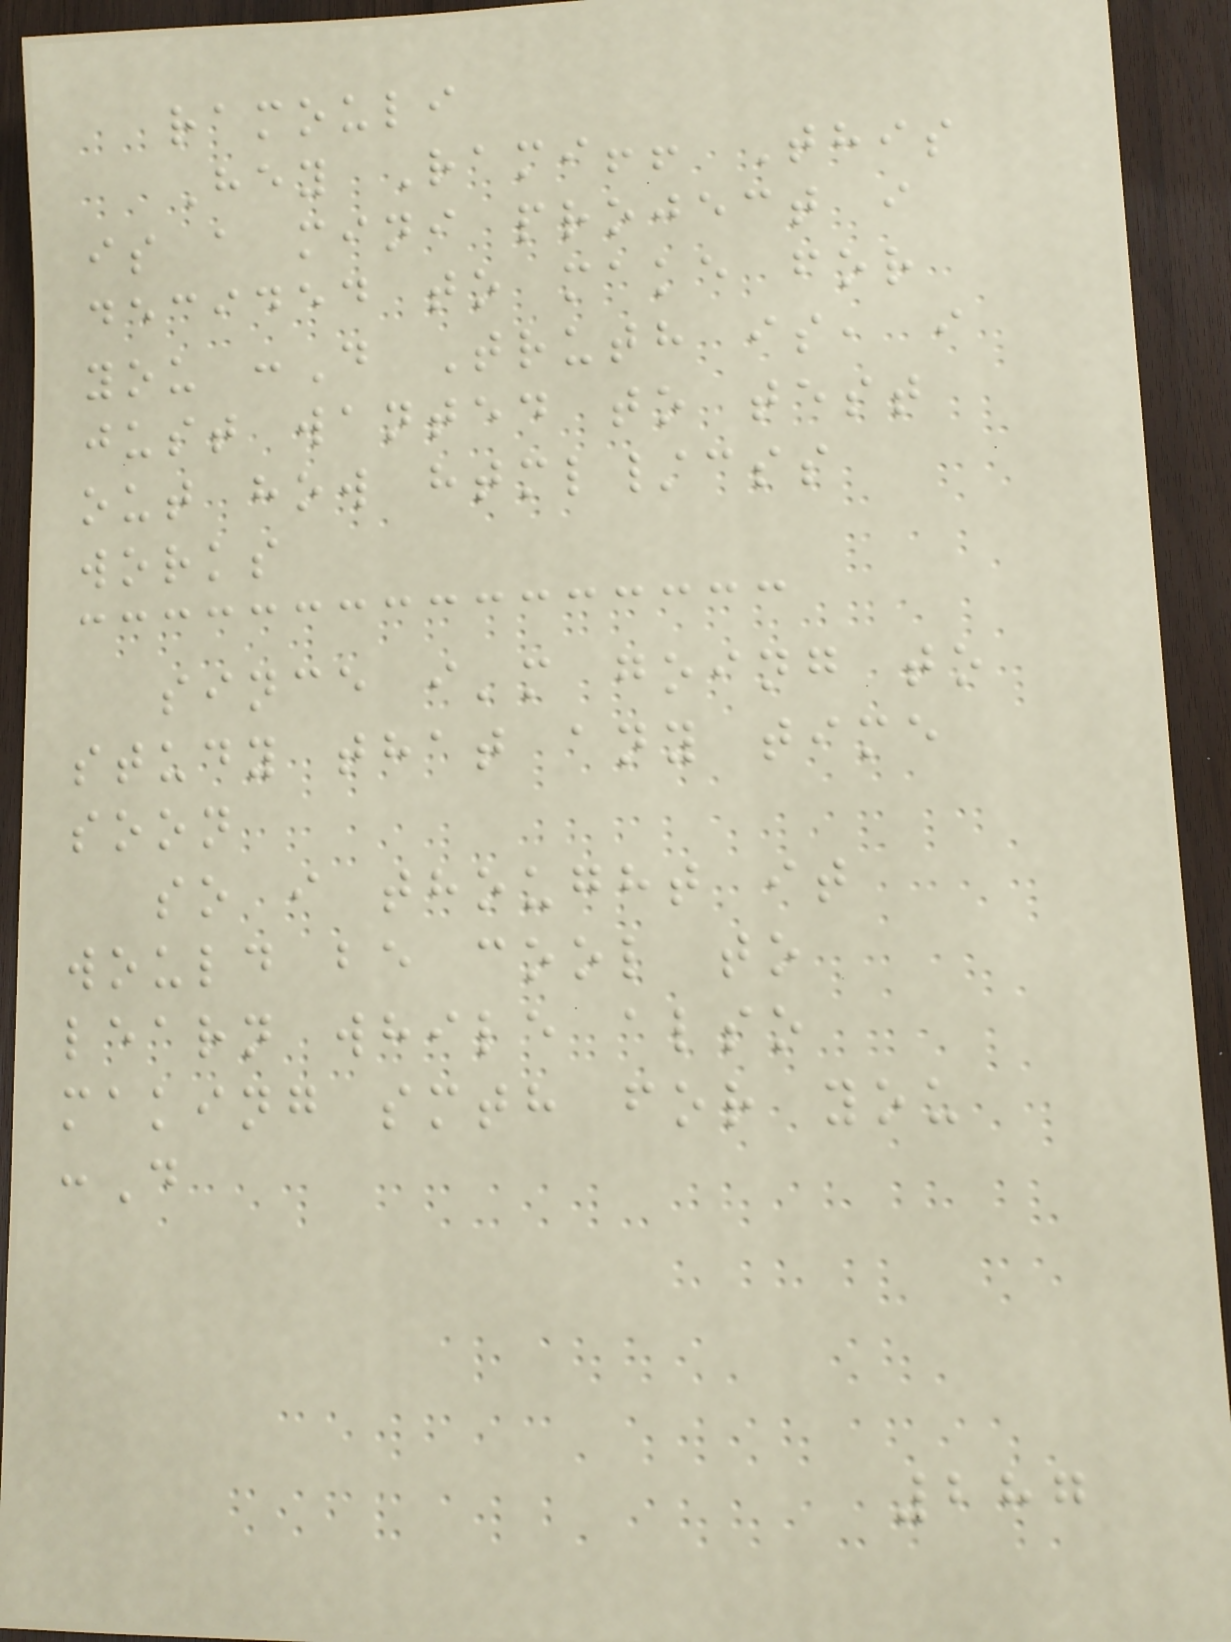ramouli
Hey Rami!! This
is a mini project i
decided to make for
you :D Truth is, i
just wanted to test
out how html/css
works
since i'm going to
study that any time
soon
so i thought it
would be cool to
learn while also
making smth for you
:D
287
